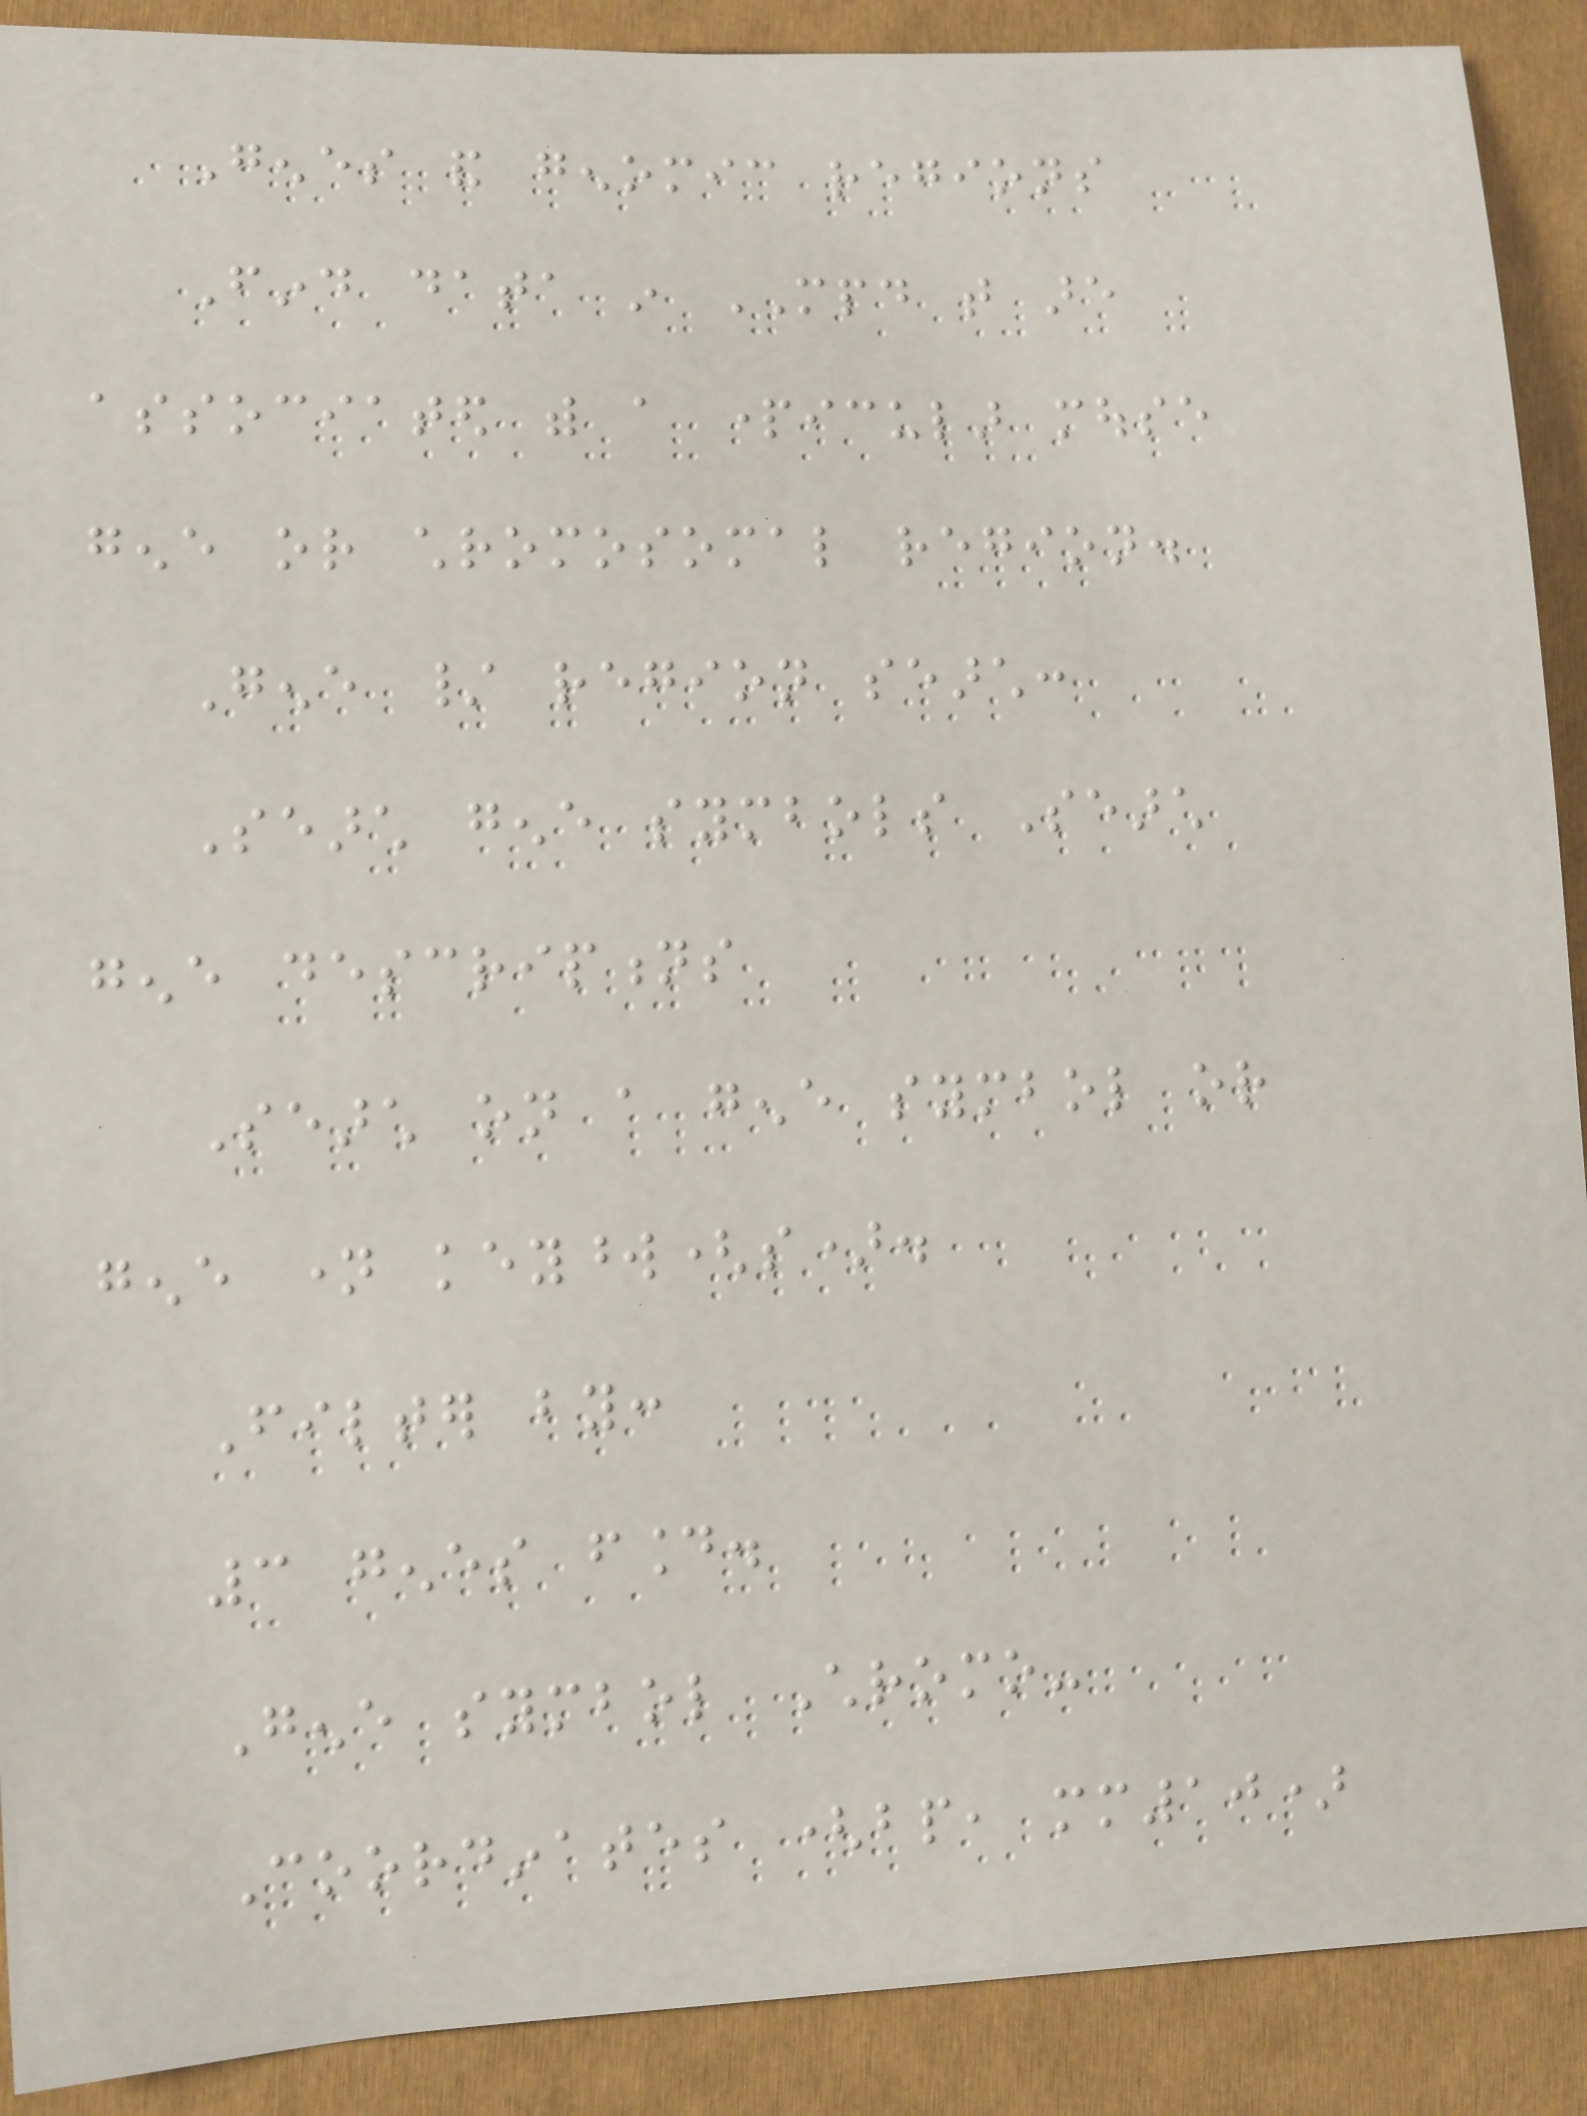Genes and genomic regions
Find data in MPD that are
associated with a particular mouse
gene or chromosomal region.
Gene / region search:
Search gene symbols Search
gene descriptions
Search on a gene symbol or
gene name keyword(s).
Filter by:
3 genes found.
Gene symbol Chromo-
Coordinates (bp, mm10)
